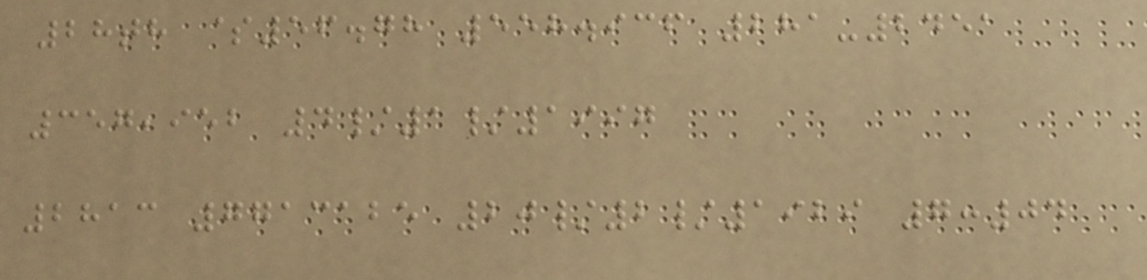28th $56.78 558.936 281-2451
357,952 4/1/1997
2813 7713125 20/2/1929 7:04
